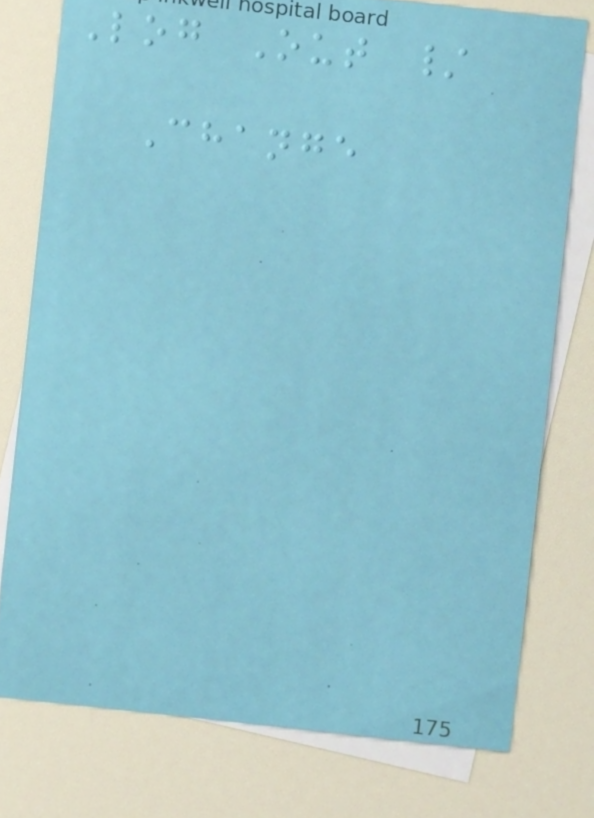Log Out /
Change
